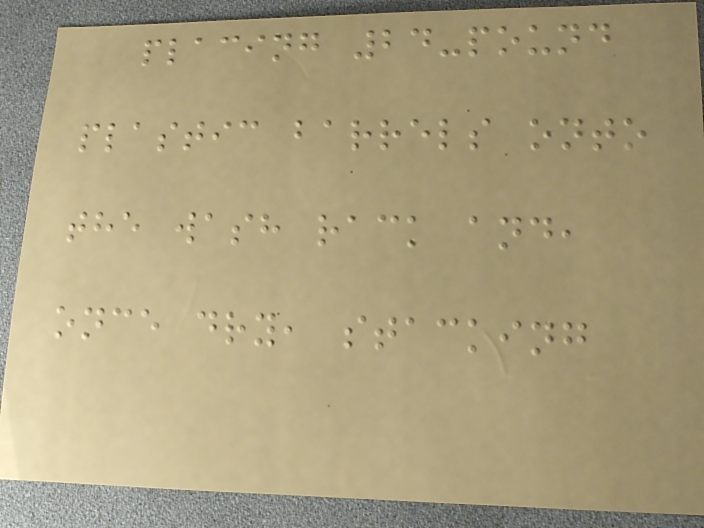placing 24-pound
plastic barrels onto
the wash rack and,
once dry, stacking
